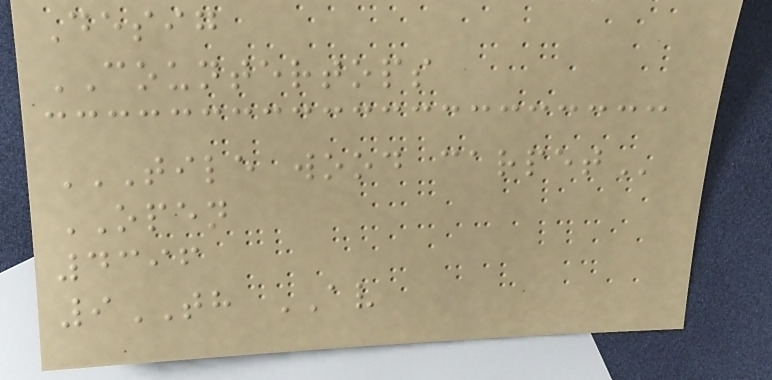Desig
COUNTERTOPS
TILE WOOD CARPET
OPEN
4396
9TH AV
